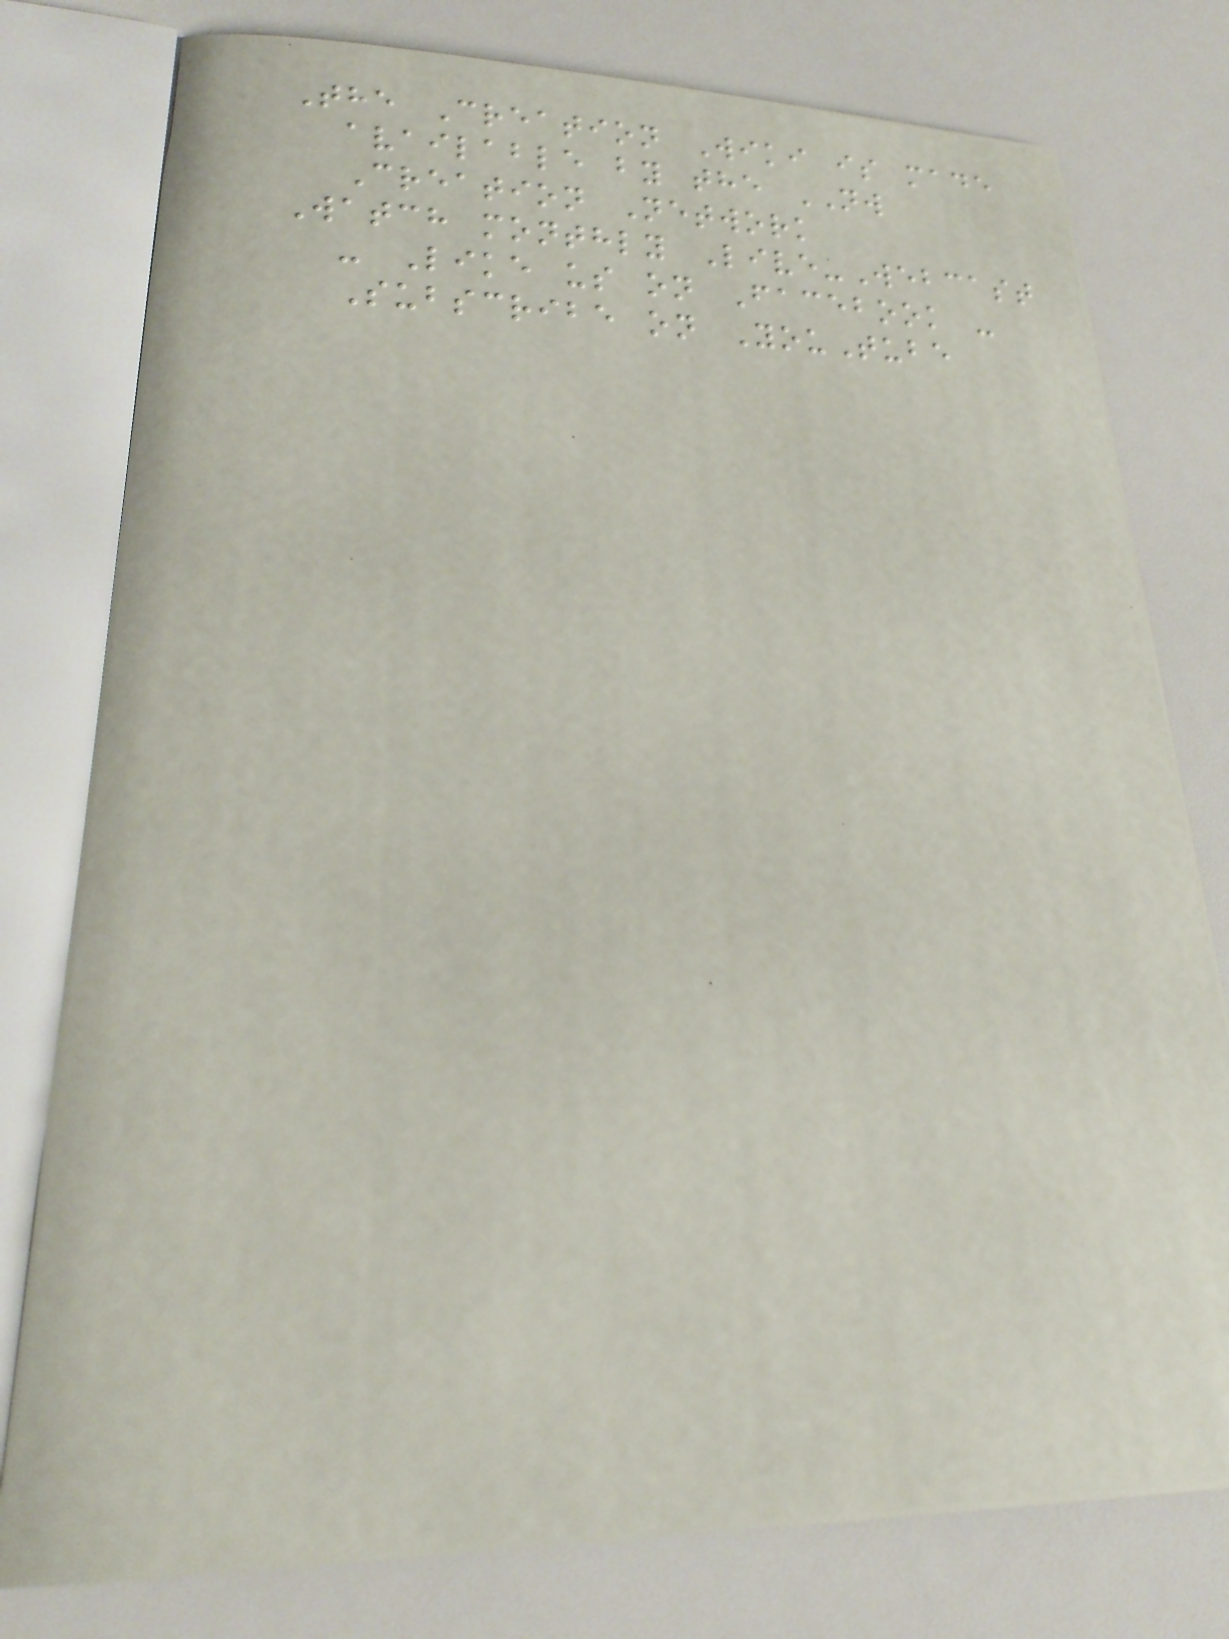The Creation Wiki is made
available by the NW
Creation Network
Watch monthly Live-Webcast
- Like us on Facebook -
Subscribe on YouTube
